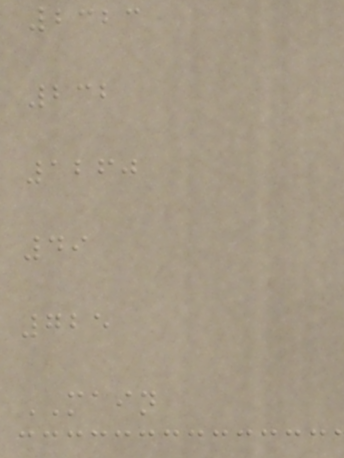2323
232
1260
49
725
MAIN
